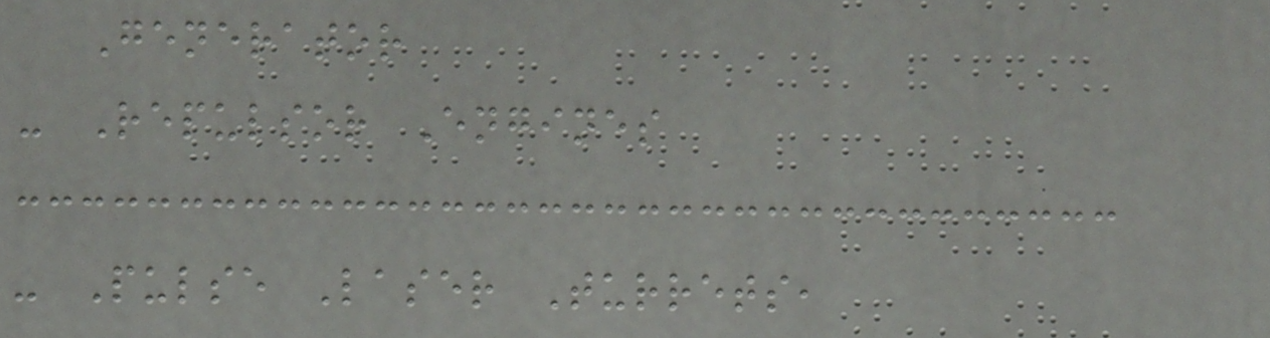Generator
- Repulsor Engines
- Pulse Laser Turrets,
